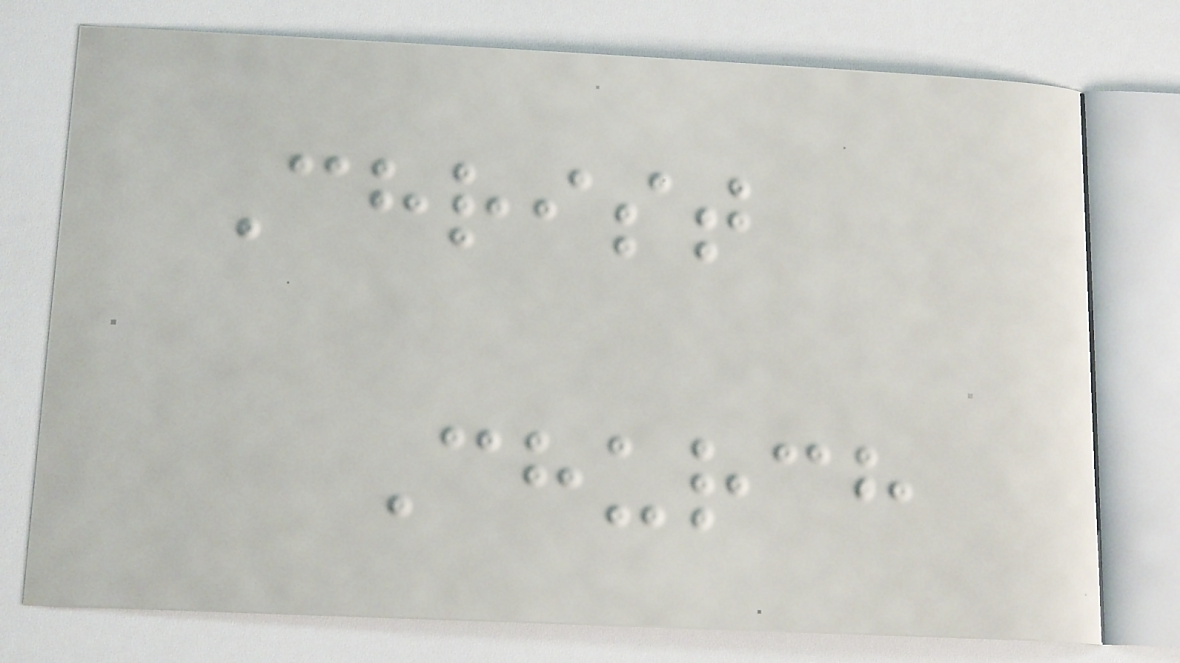Christ
Church
